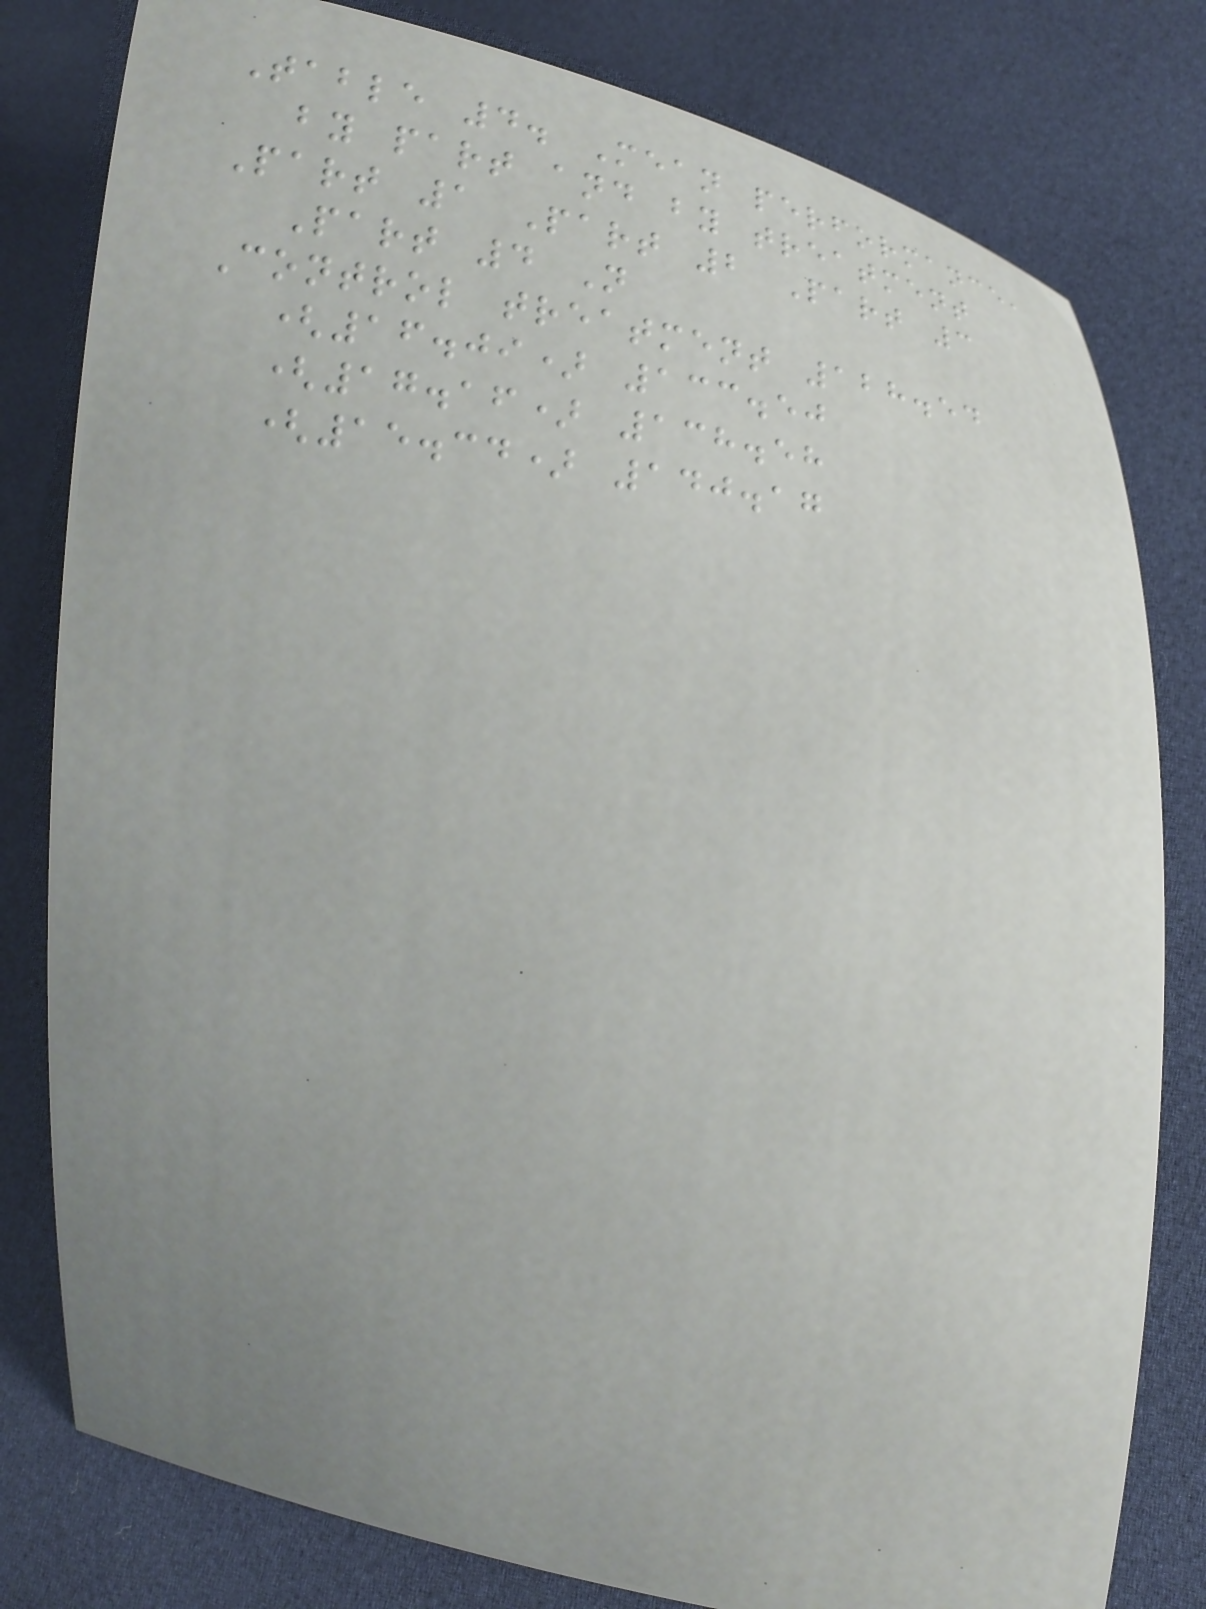Table 4. Mean performance,
by part and by treatment
Part 1 Part 2 Part 3
Part 4 N
Control treatment 128.54
(16.09) 133.50
(17.16) 138.58
(15.34) 140.17
